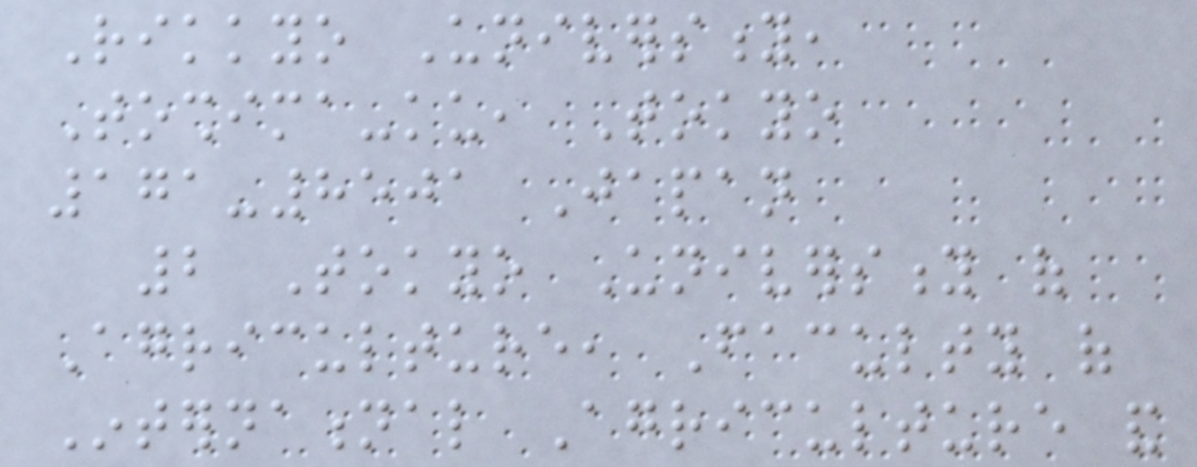Rikkyo University,
Toshima-ku, Tokyo
171-8501 Japan
2 Tokyo University of
Agriculture, Faculty of
International Agriculture and
